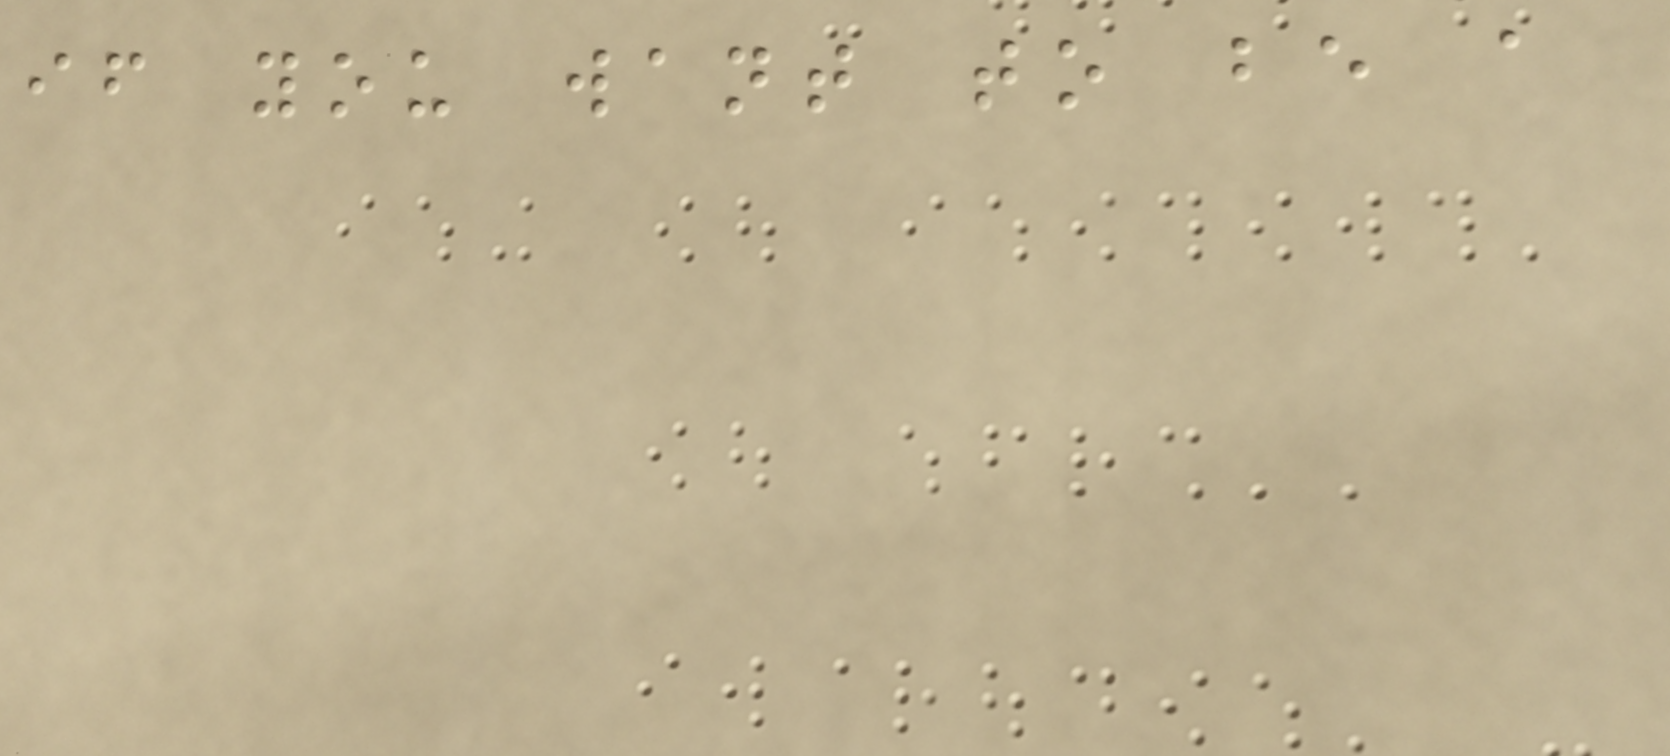if you want to be a
